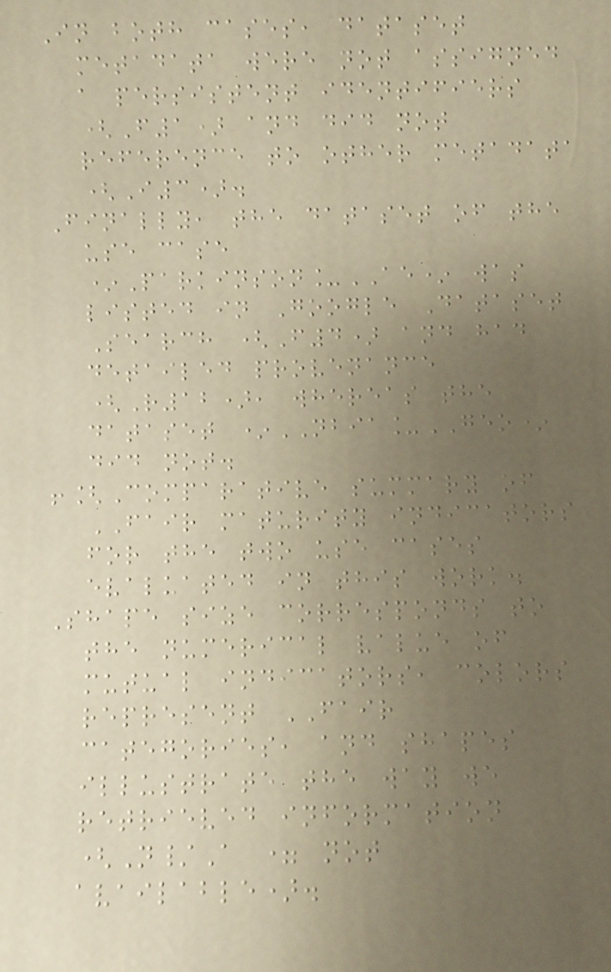In both cases, dataset
metadata were not assigned
a persistent identifiers
(F1) and did not
reference to other metadata
(I3).
Finally, the dataset of the
use case
*Parkinson_AE* was
listed in Google Dataset
Search (F4) and had
detailed provenance
(R12), whereas the
dataset *NBIA_GEO*
did not.
![Comparative summary of
FAIR maturity indicators
for the two use cases
evaluated in this work.
Shape size corresponds to
the numerical value of
mutual indicators, colors
represent FAIR
categories, and shapes
illustrate the way we
retrieved information
(N/A = not
available).
